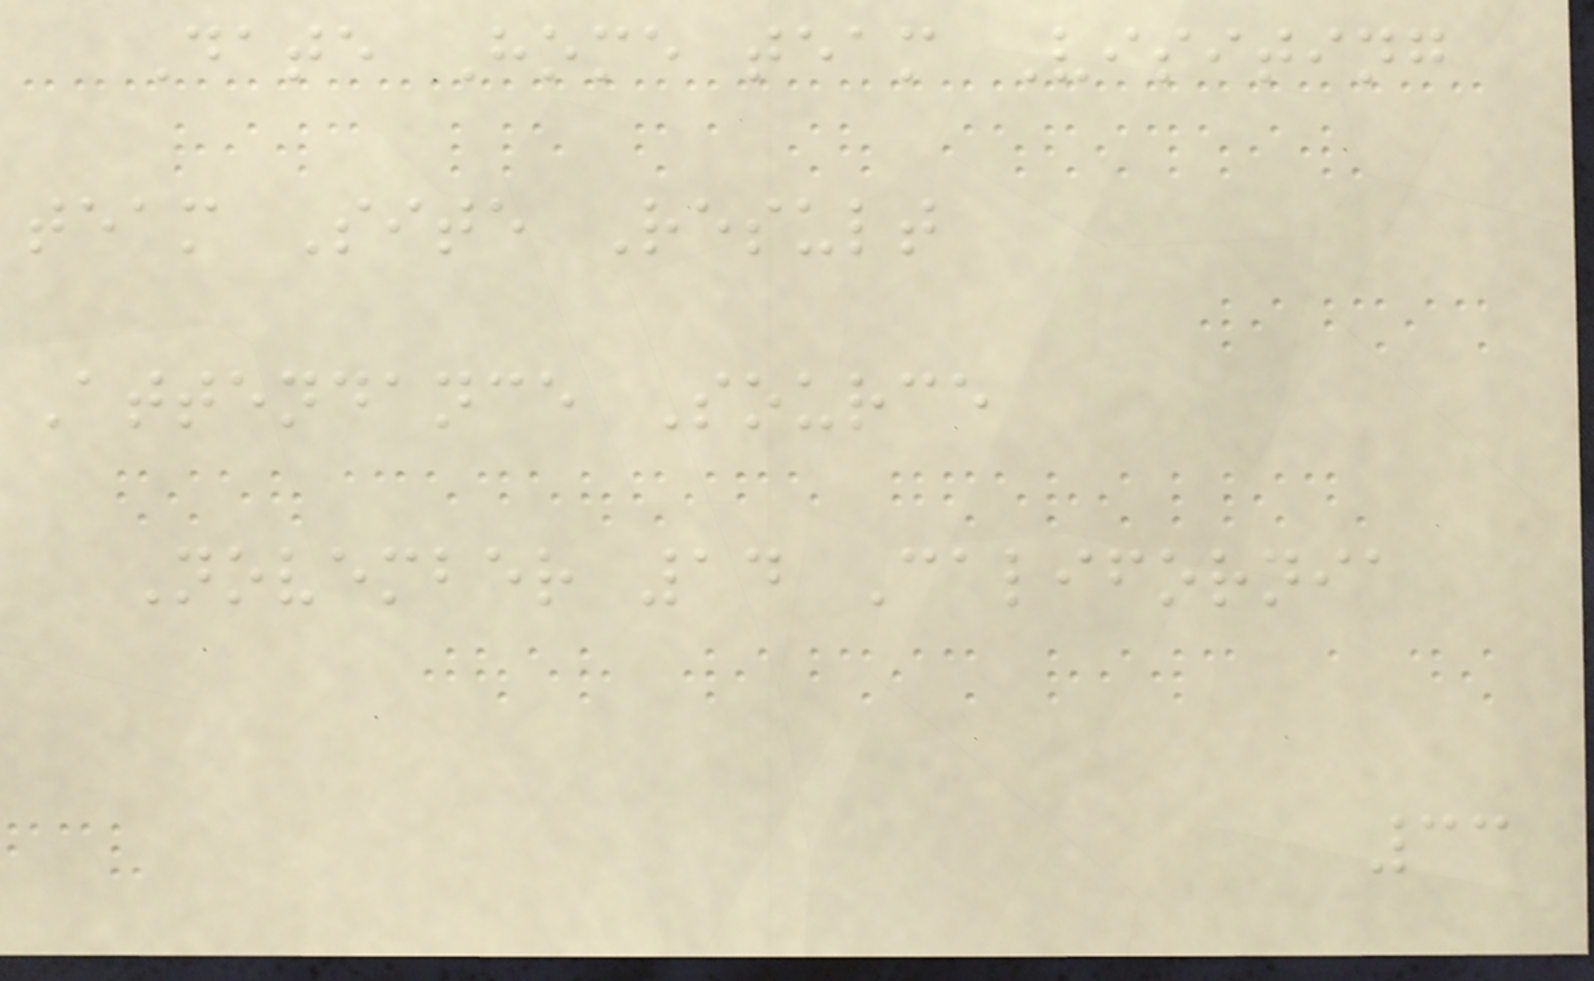Date Home team Visiting
team Site Result
Attendance Source
November 14 California
33
